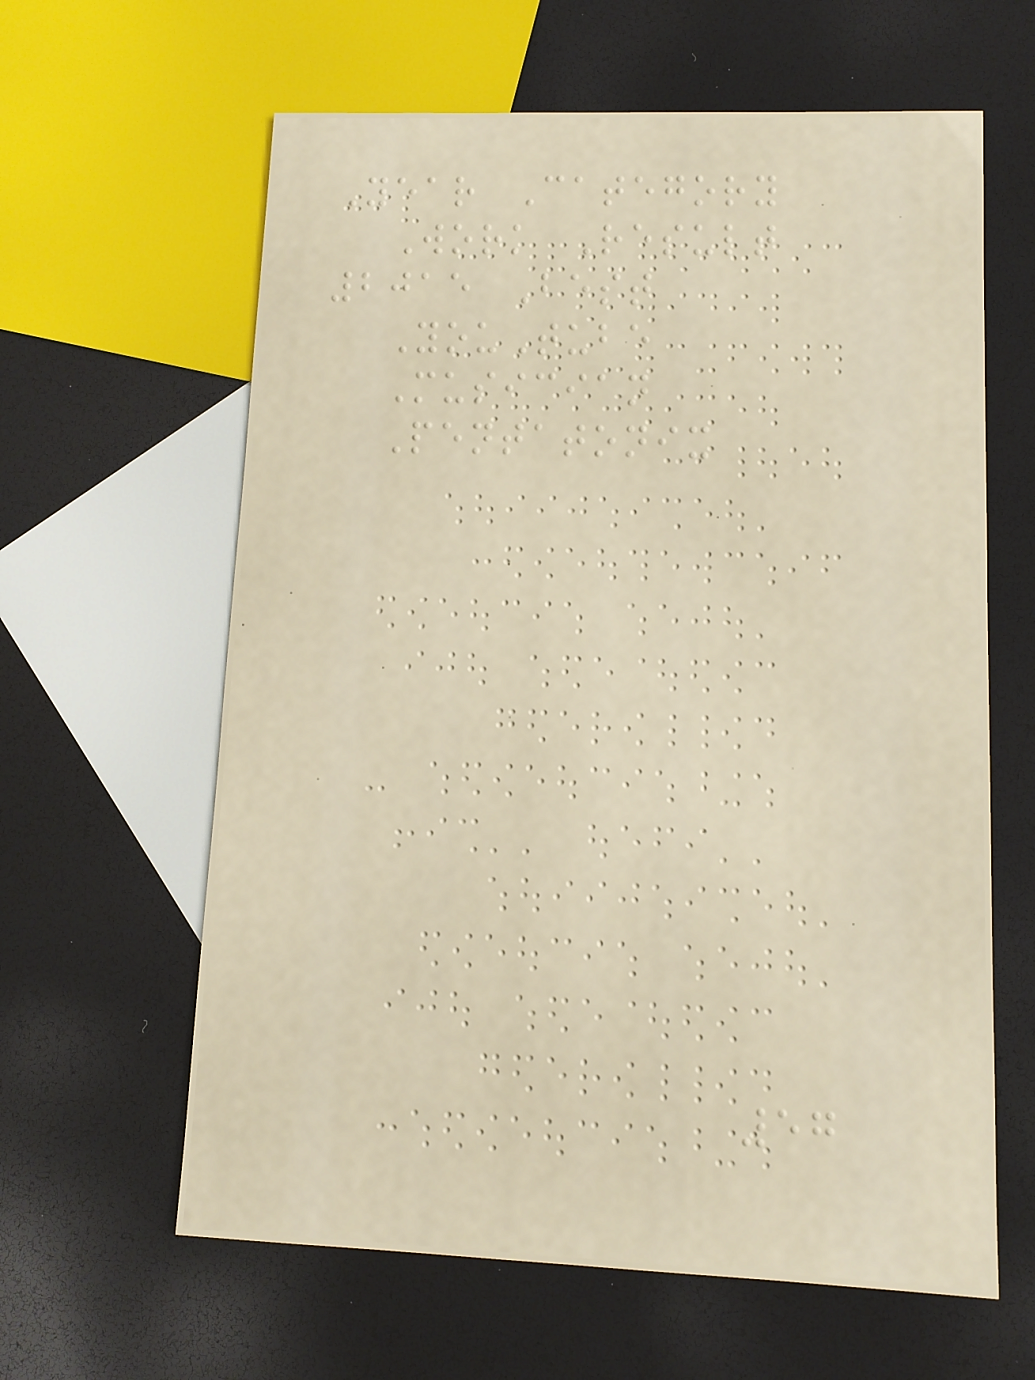Year Category
Work Result
2015 Best
YouTube
Musician
Pentatonix
57
